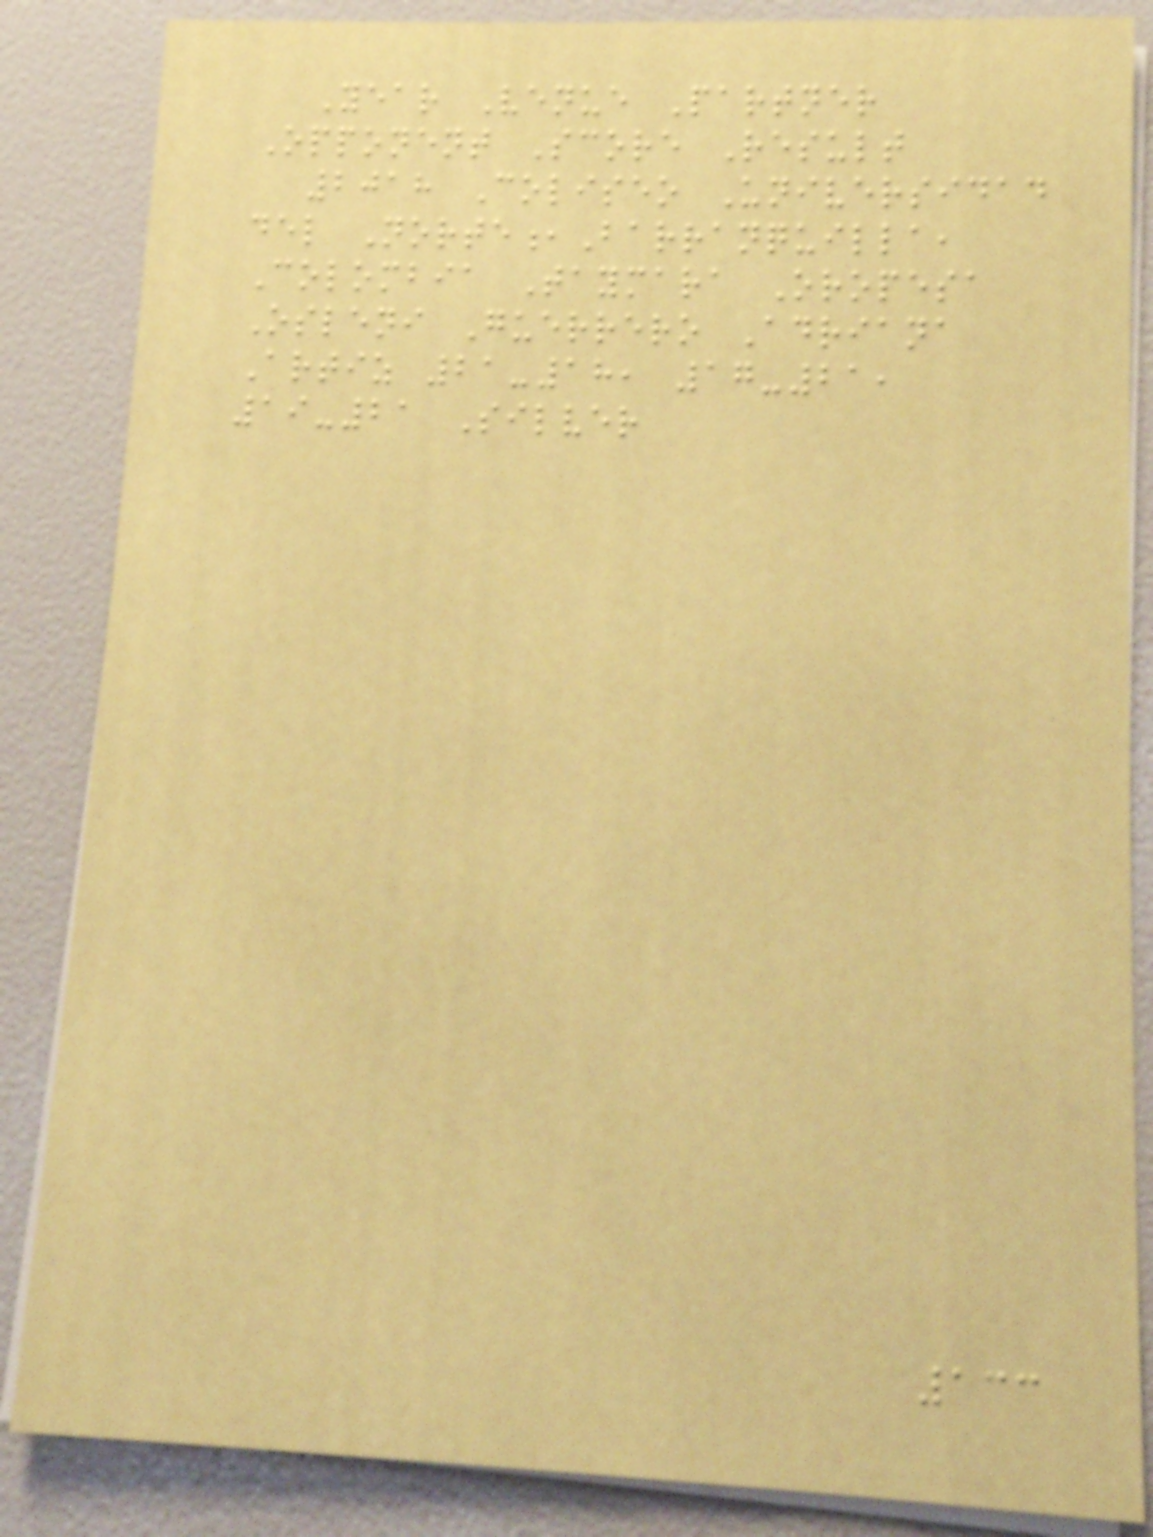Year Venue Partner
Opponent Score Result
2018 Coliseo Universidad
del Norte,Barranquilla,
Colombia Taymara Oropesa
Osleni Guerrero Adriana
Artiz 21-18, 17-21,
19-21 Silver
133
